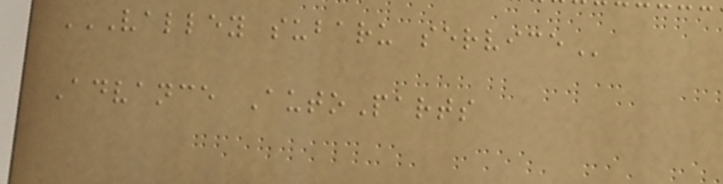VALLEY SUBARU SERVICE
Advance AutoParts
